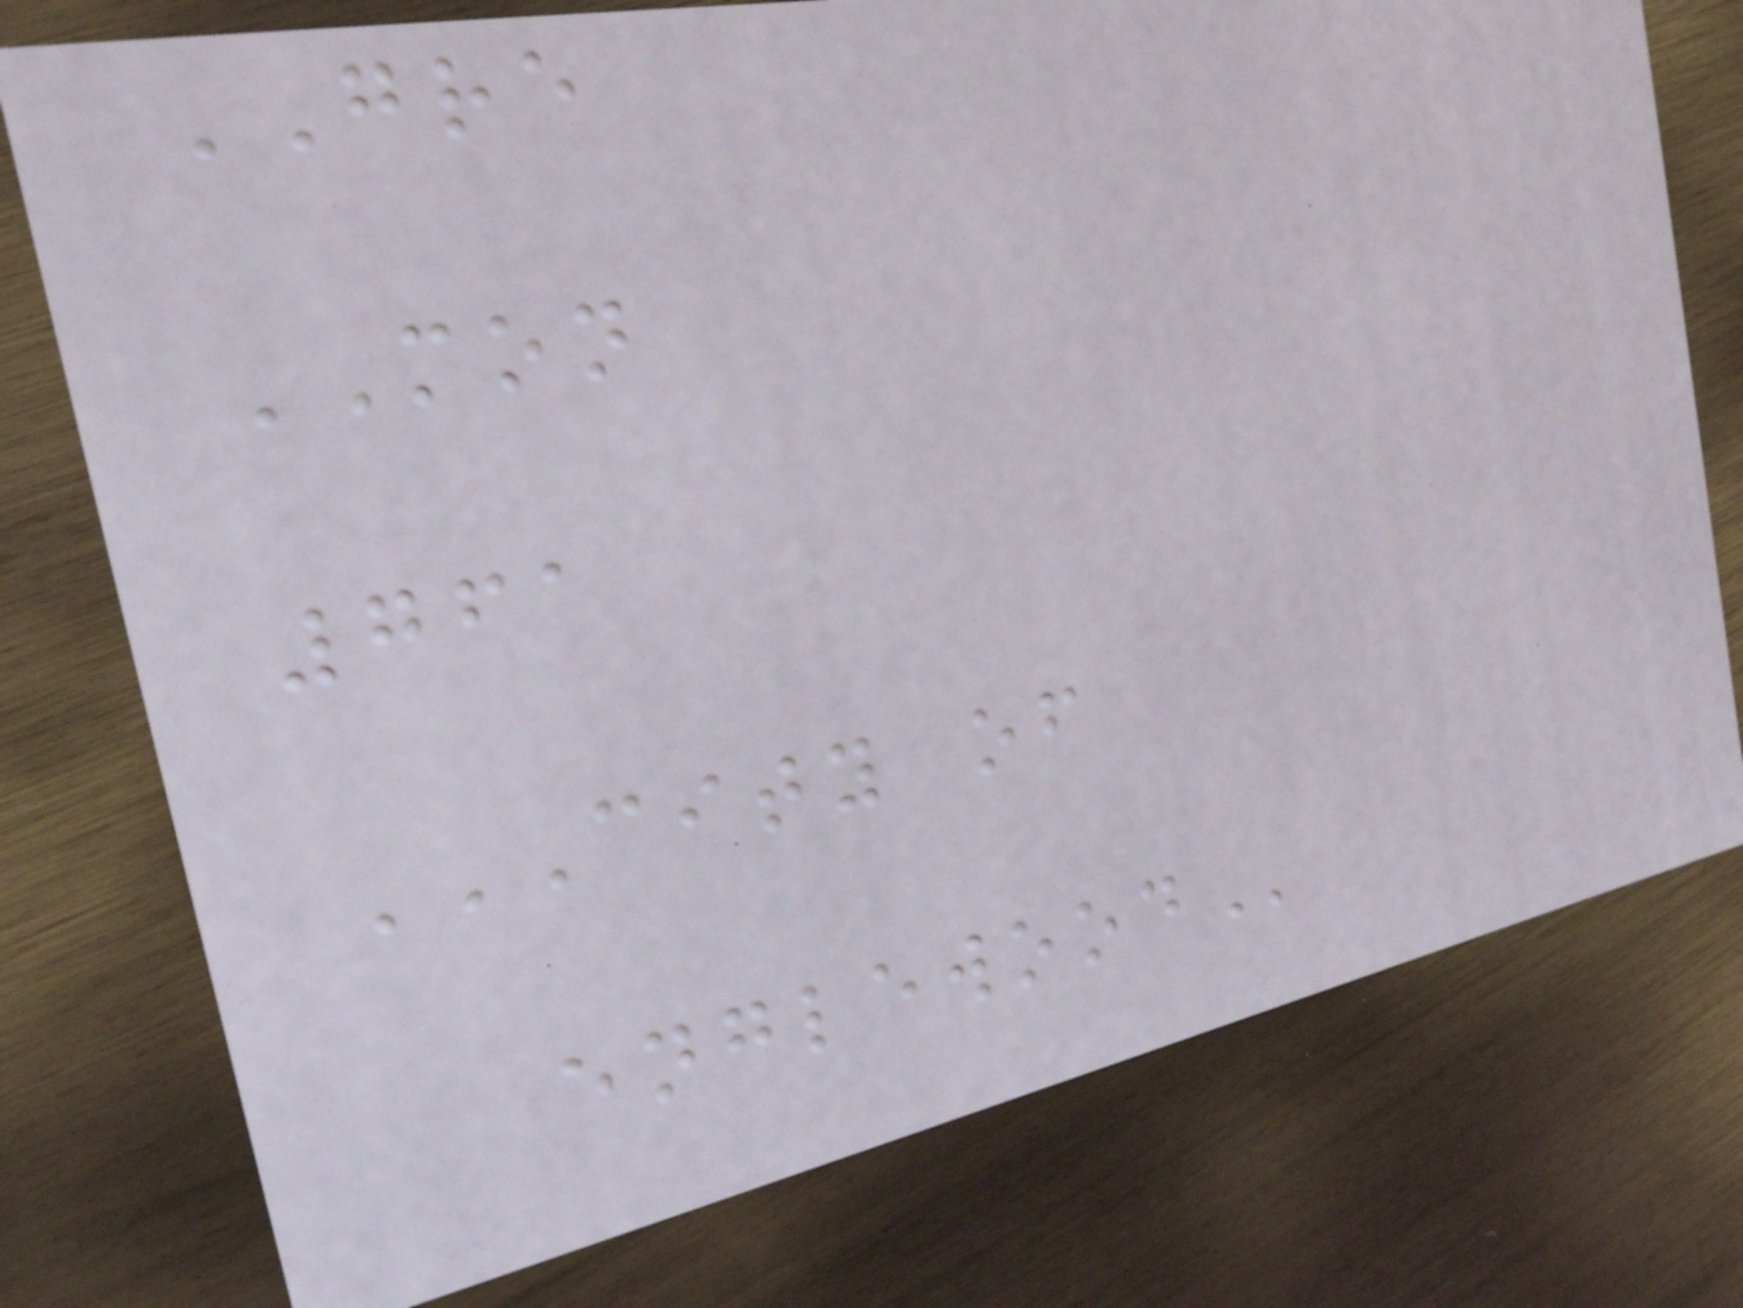GRE
MON
761
CITY OF
ENGLEWOOD
